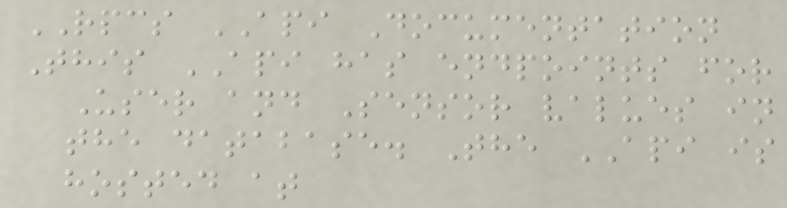RPCS API Documentation
This API has endpoints for
User and Sensor values in
the database. The API is
hosted at
